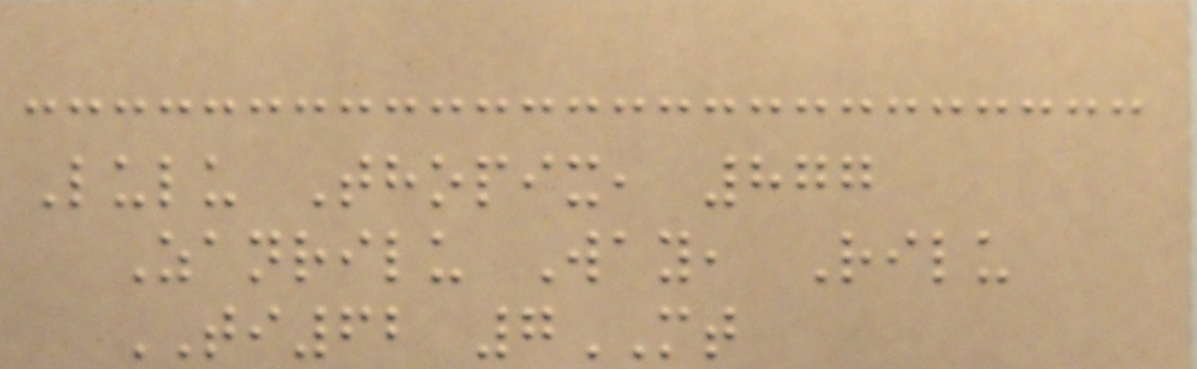Lulu Thopix, 877
Zanrilu Way, Rilu
TI62 7MT
